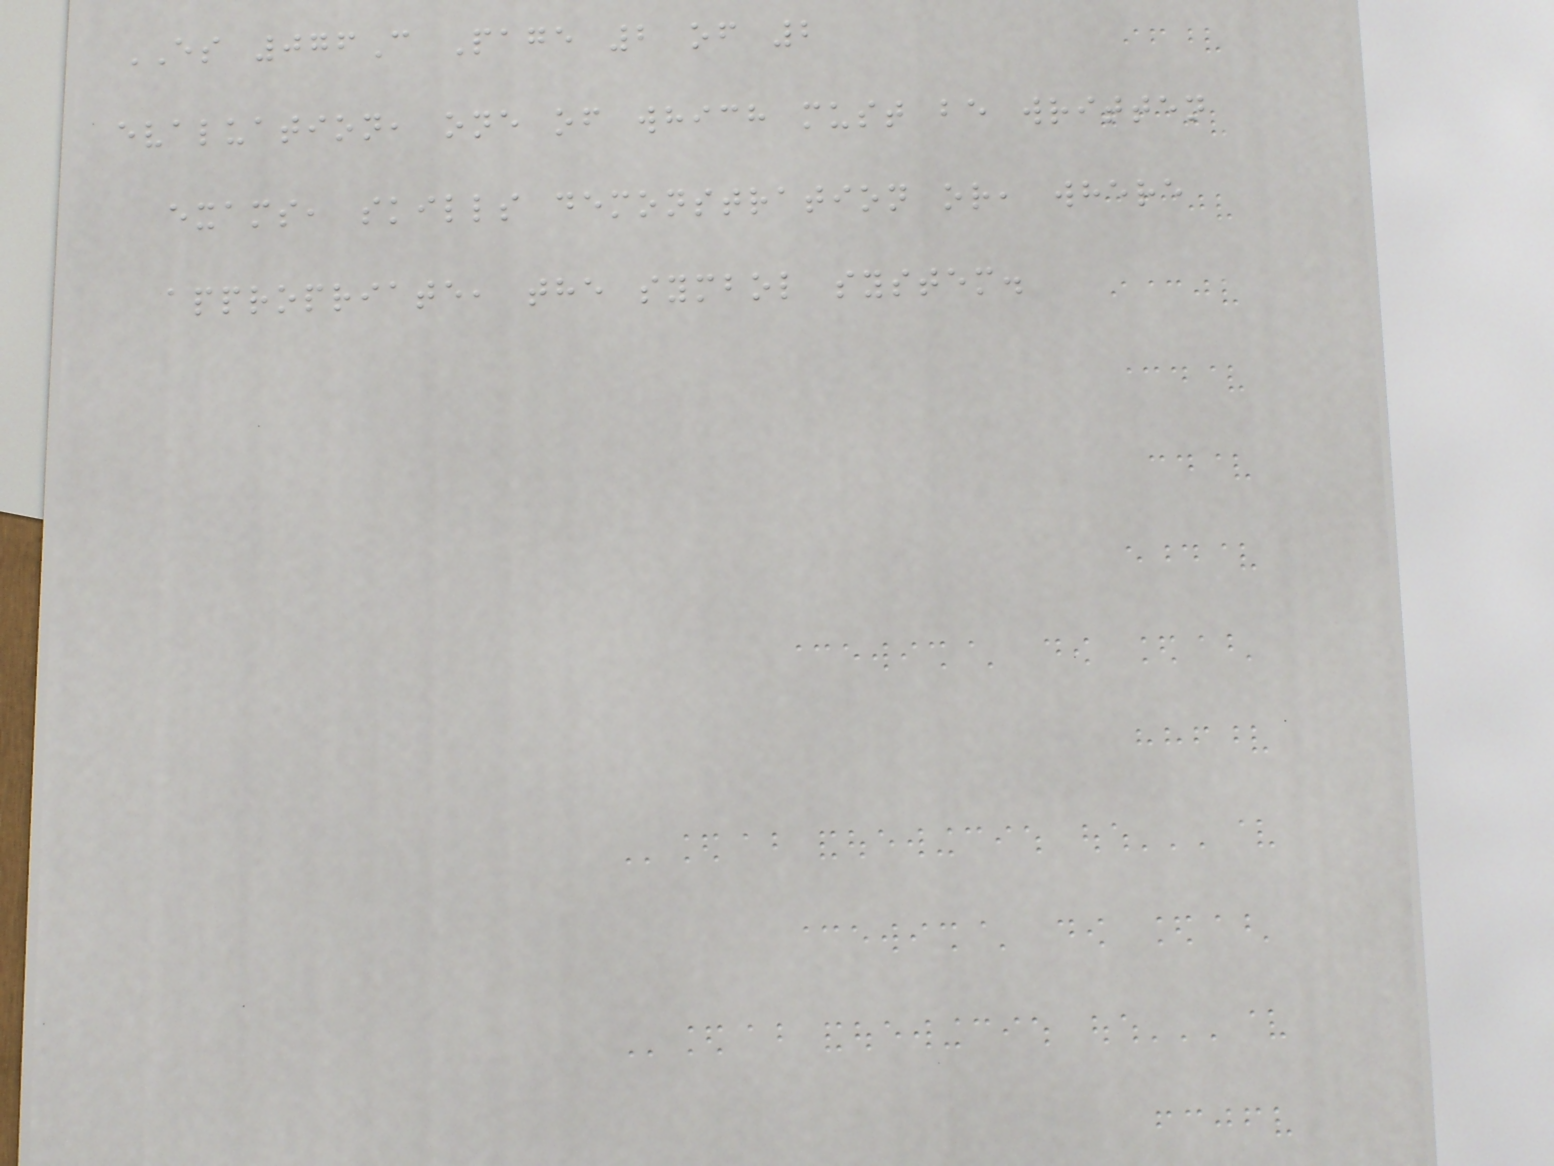ES 076C Page 2 of 2
evaluation, one of which must be written
exams, skills demonstration or, where
appropriate, the symbol system.
